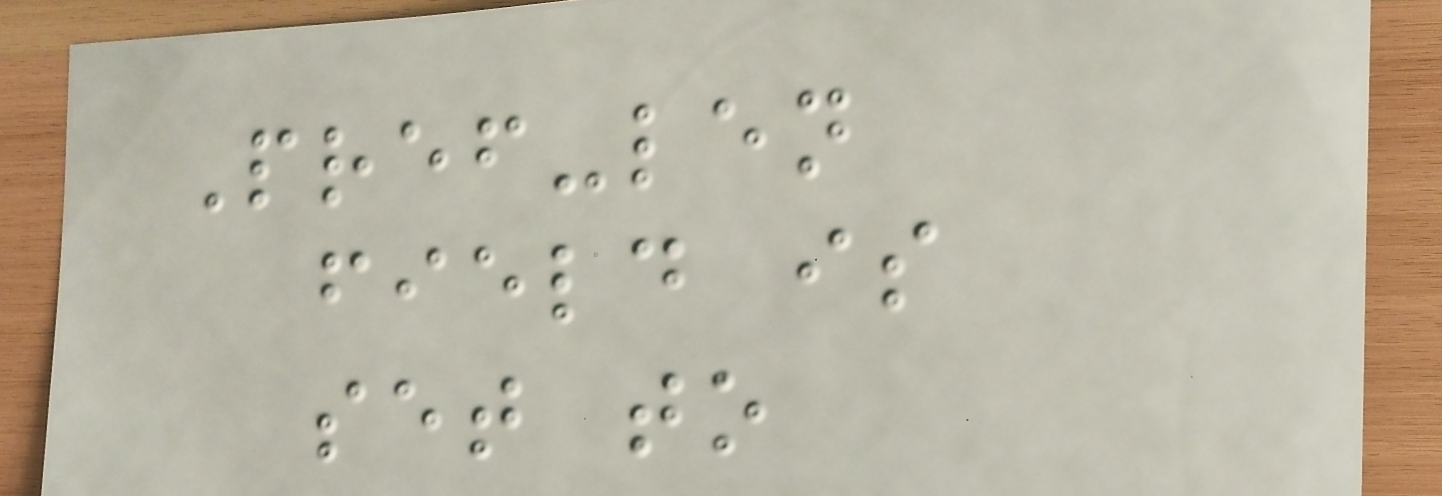Pref-len
field is
set to
